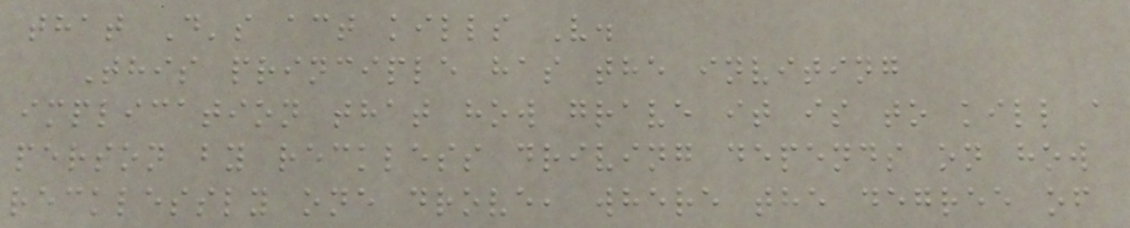that D's act kills V.
This principle has the inviting
implication that how grave it is to kill a
person by reckless driving depends on how
recklessly one drove, where the degree of
